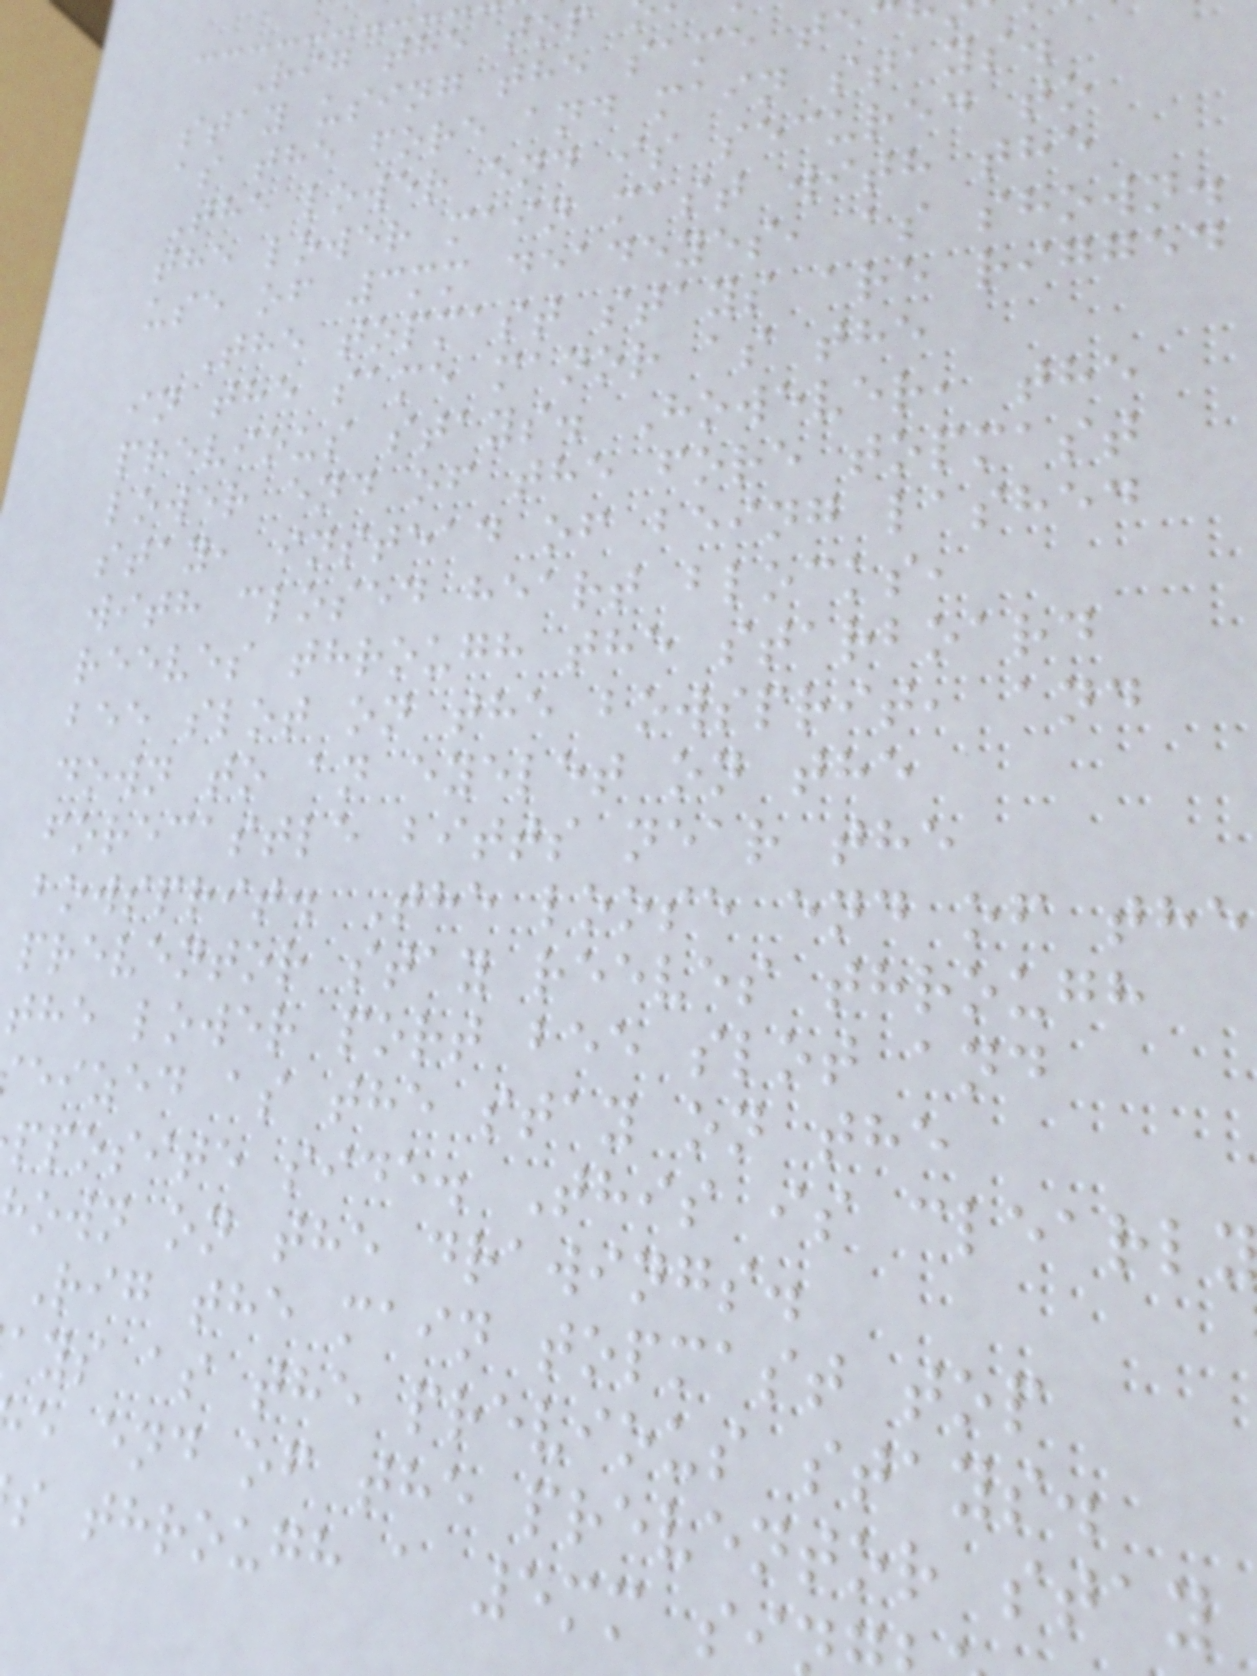Rig the top
stay using the same te
as the fore and main stays.
The lower end is secured to
the lower main mast with the
use of 3mm deadeyes, as shown.
The topmast stays are rigged
in the same manor as the
previous stays. However, the
lower end of the fore topmast
stay, instead of being lashed
with closed heart blocks,
reeves through the starboard
bee slot on the bowsprit, and
down to an eyelet on the
forecastle bitts near the
bowsprit. The loose end of the
preventor stay reeves through
the lower port bee slot and
eized as the stay on the
pposite side. This is clearly
own on the drawings.
Rig the main topmast top
ays as the previous stays.
e end of the preventor stay
s through a 5mm si
